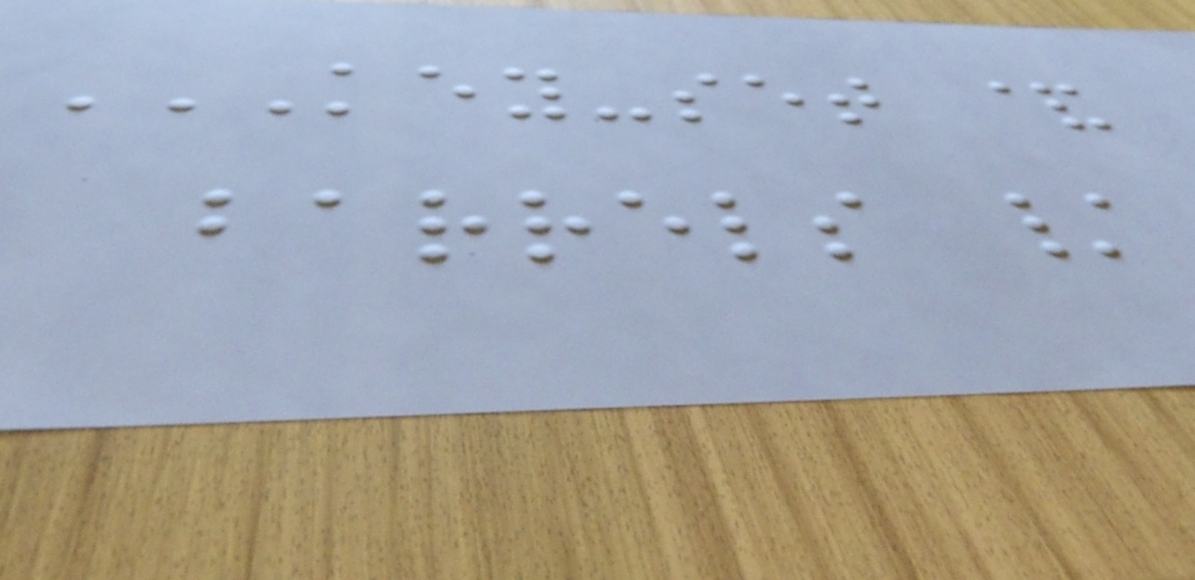KEY-SET &
BARRELS /
